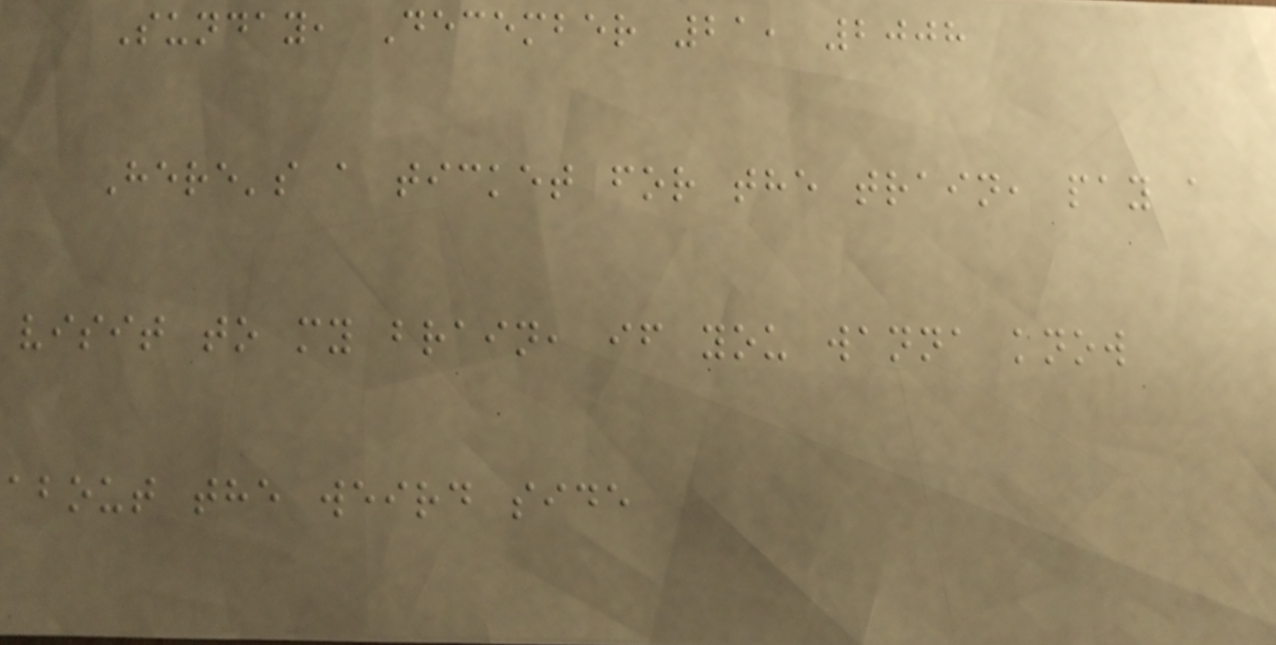Sunday, December 21, 2008
Here's a ticket for the train, pay a
visit to my brain, if you wanna know
about the weird side
